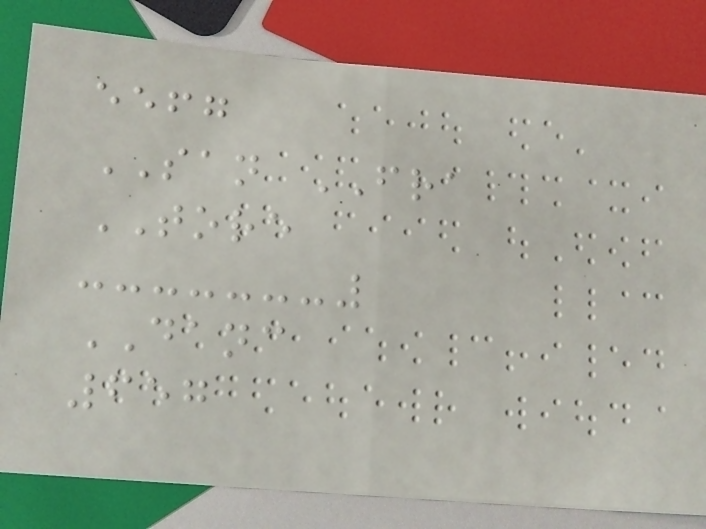eefg
SAN FRA
TORE
DANC
657
